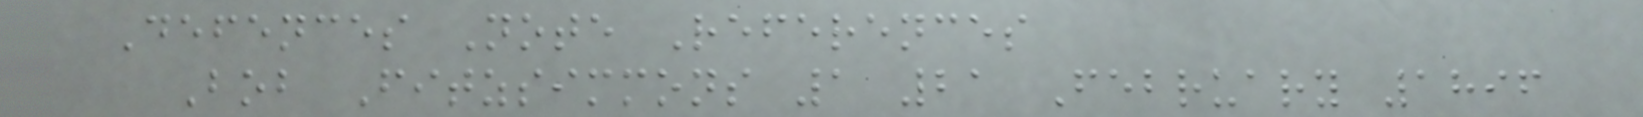Defences Note References
Bob Fitzsimmons 1 21 February 1896
